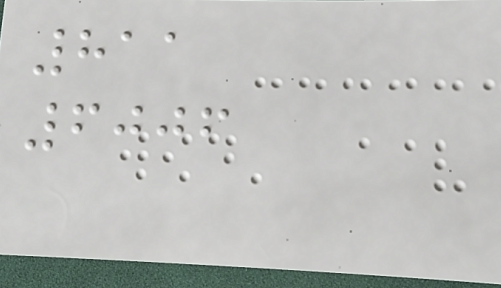811
6006
